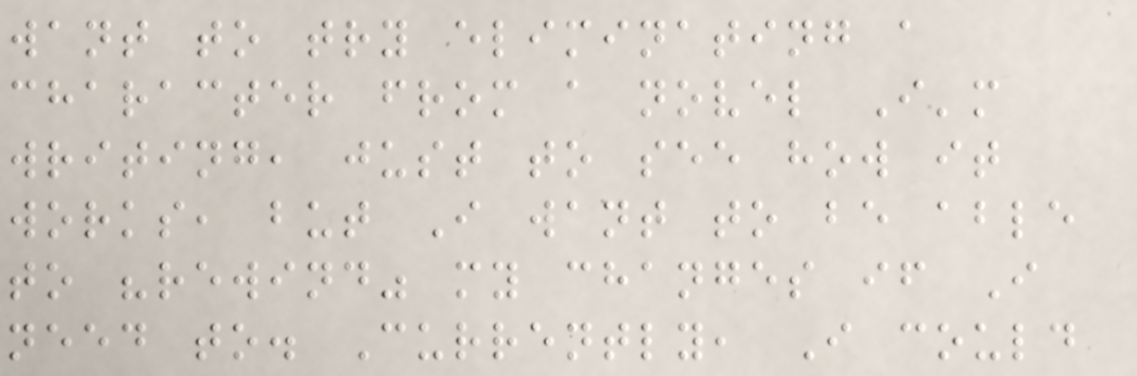want to try eliminating a
character from a novel I'm
writing, just to see how it
works, but I want to be able
to "rewind" my changes if I
need to. Currently, I could
